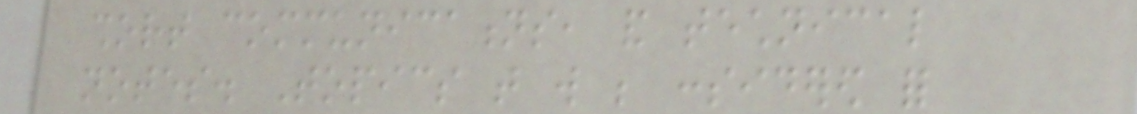short communications, and technical
notes. Topics that will be considered for
